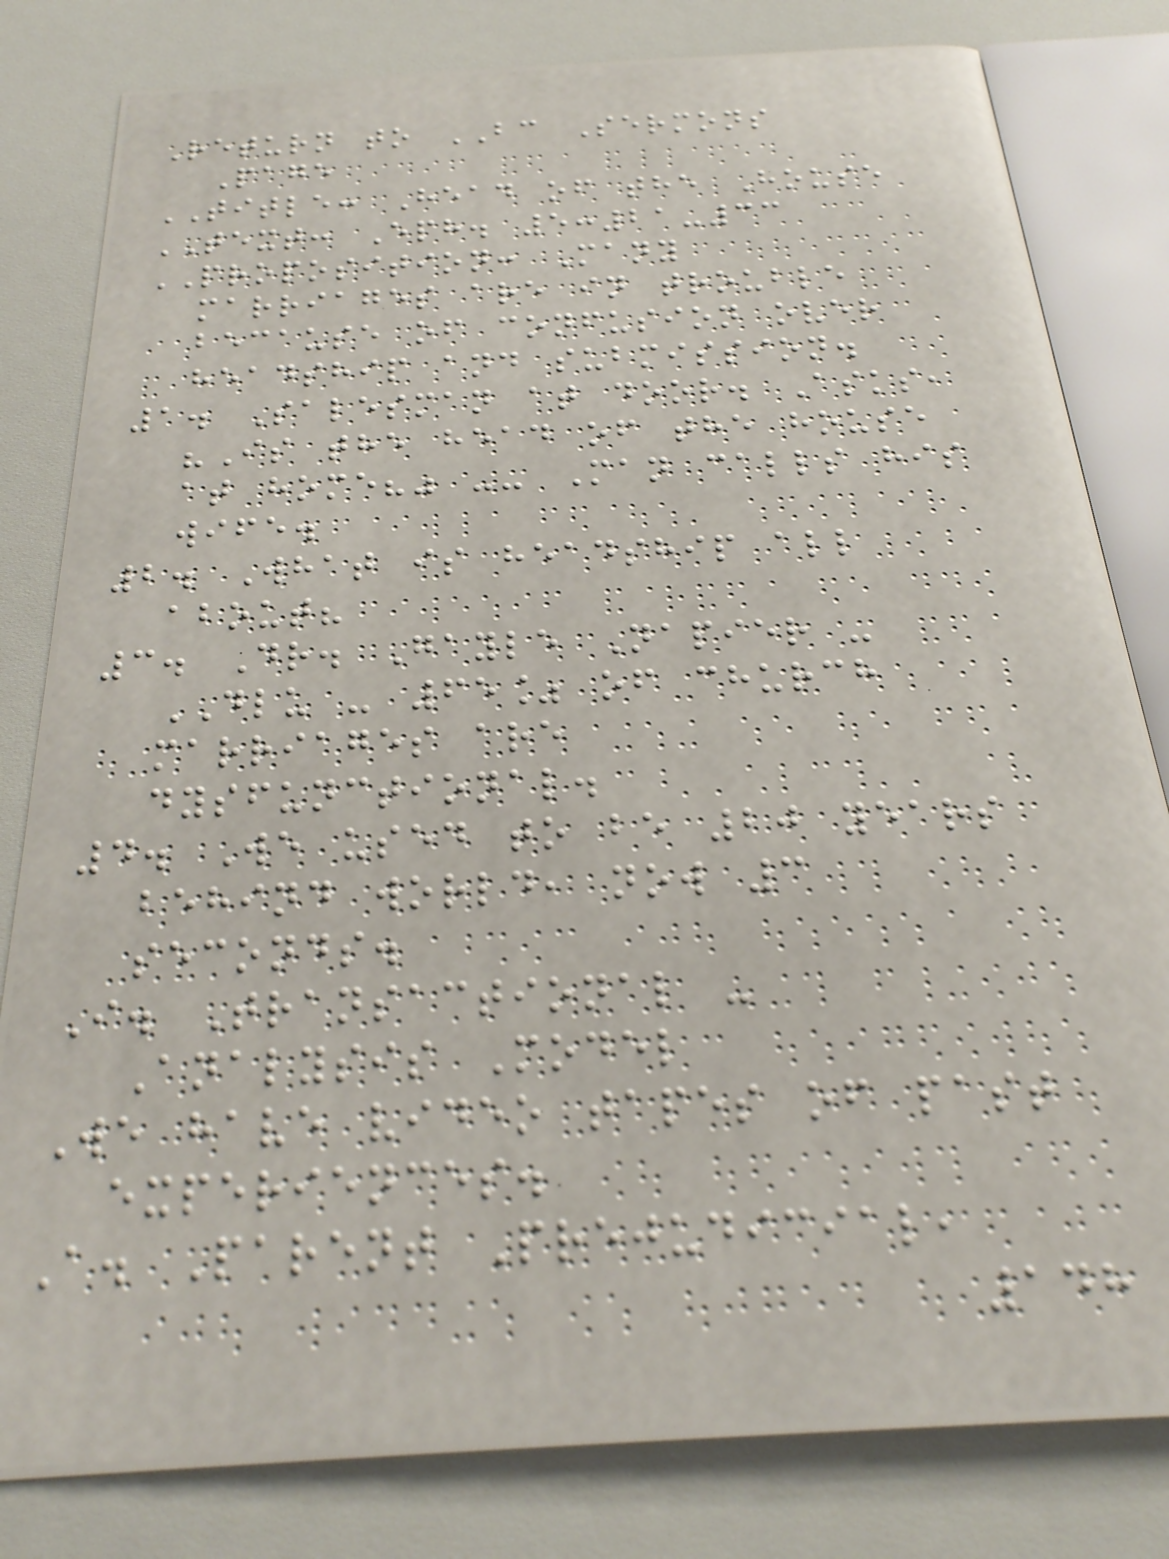Return to BC Sermons
Page
TITLE: Head of the House
TEXT: Eph. 5:21-33
PROPOSITION: Many
marriages are in trouble
because of confusion over
headship and submission.
1. Salesman at door. Asks,
"Is the head of the house
at home?" -- Man calls his
wife.
2. What is headship all
about?
3. Dr. Gayle Napier -
DLU - 65% of church
marriages are
dysfunctional.
4. We used to be 20 years
behind world, now 3
seconds.
I. Transactional -
Analysis Model
We have video tapes of past
experiences.
A. Parent Prejudicial,
148
